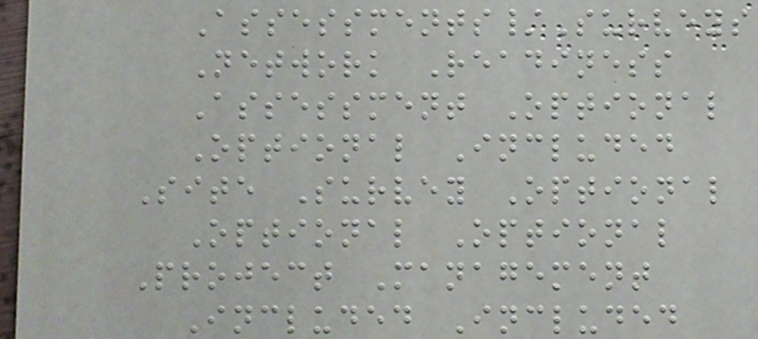Assessments/Surveys
Network Readiness
Assessment Optional
Optional Included
Site Survey Optional
Optional Optional
Project Management
Included Included
